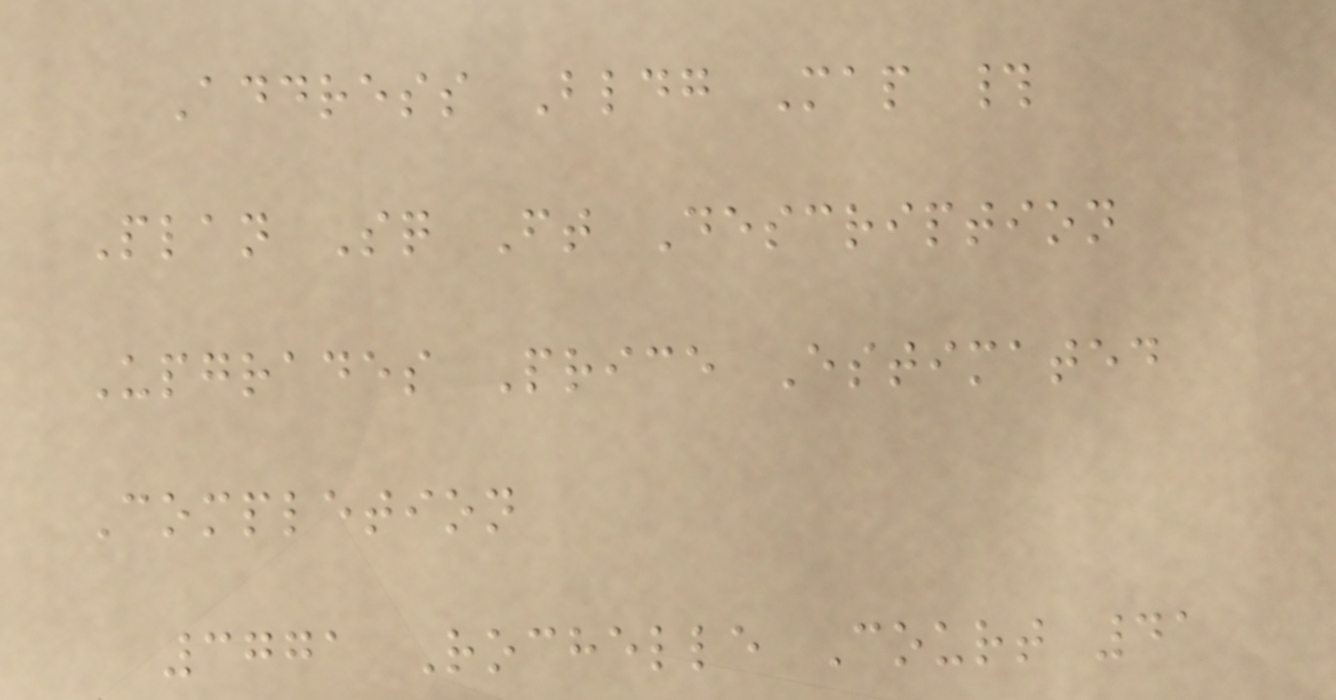Address Bldg Map #
Plan Sq Ft Description
Upgrades Price Estimated
Completion
3771 Rochelle Court 41
